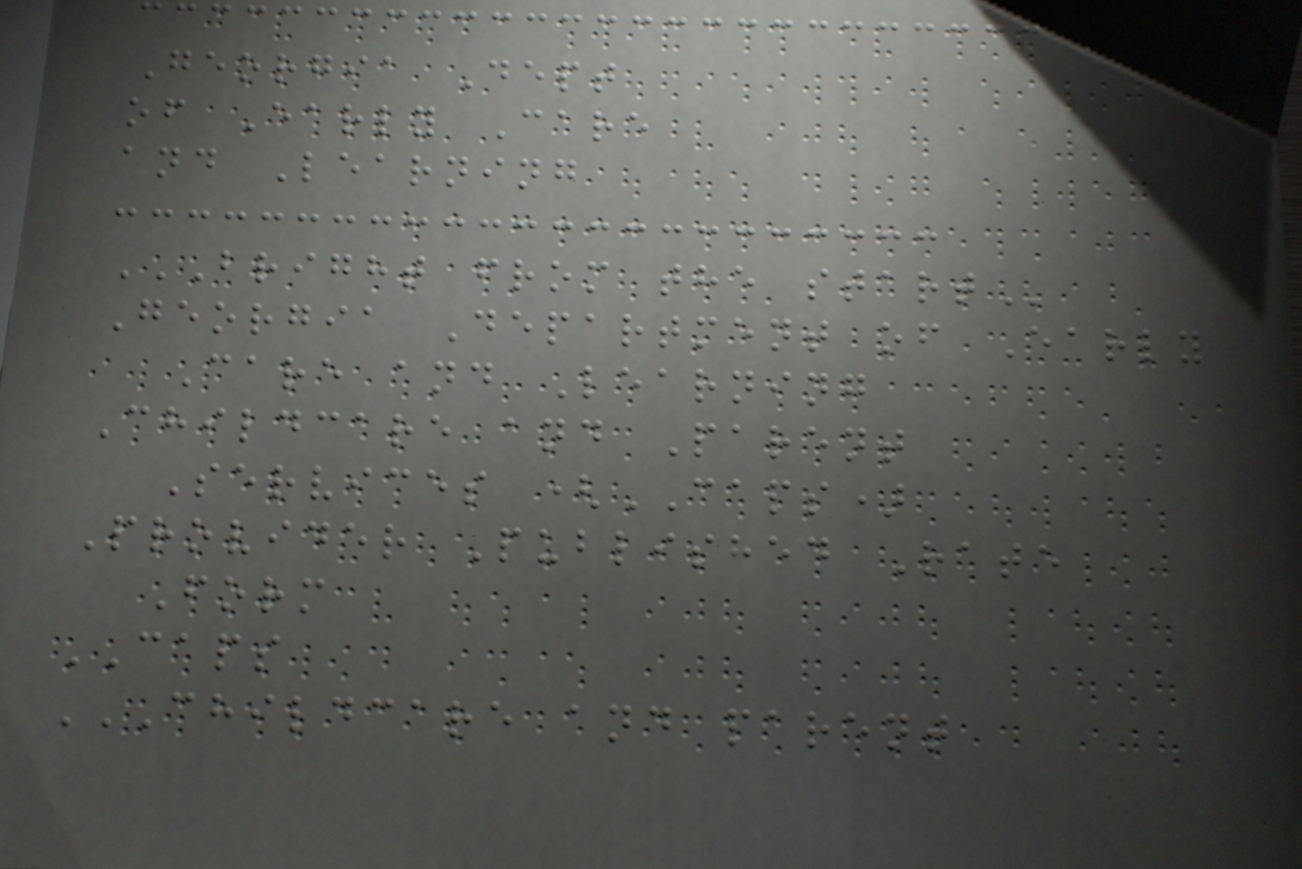Georgia Dept
of Early Care
and Learning
BRIGHT FROM THE START
Georgia Department of Early
Care and Learning
Childcare and Parent
Services (CAPS)
Provider Published Rate
Form
CAPS
CHILDCARE AND PARENT
